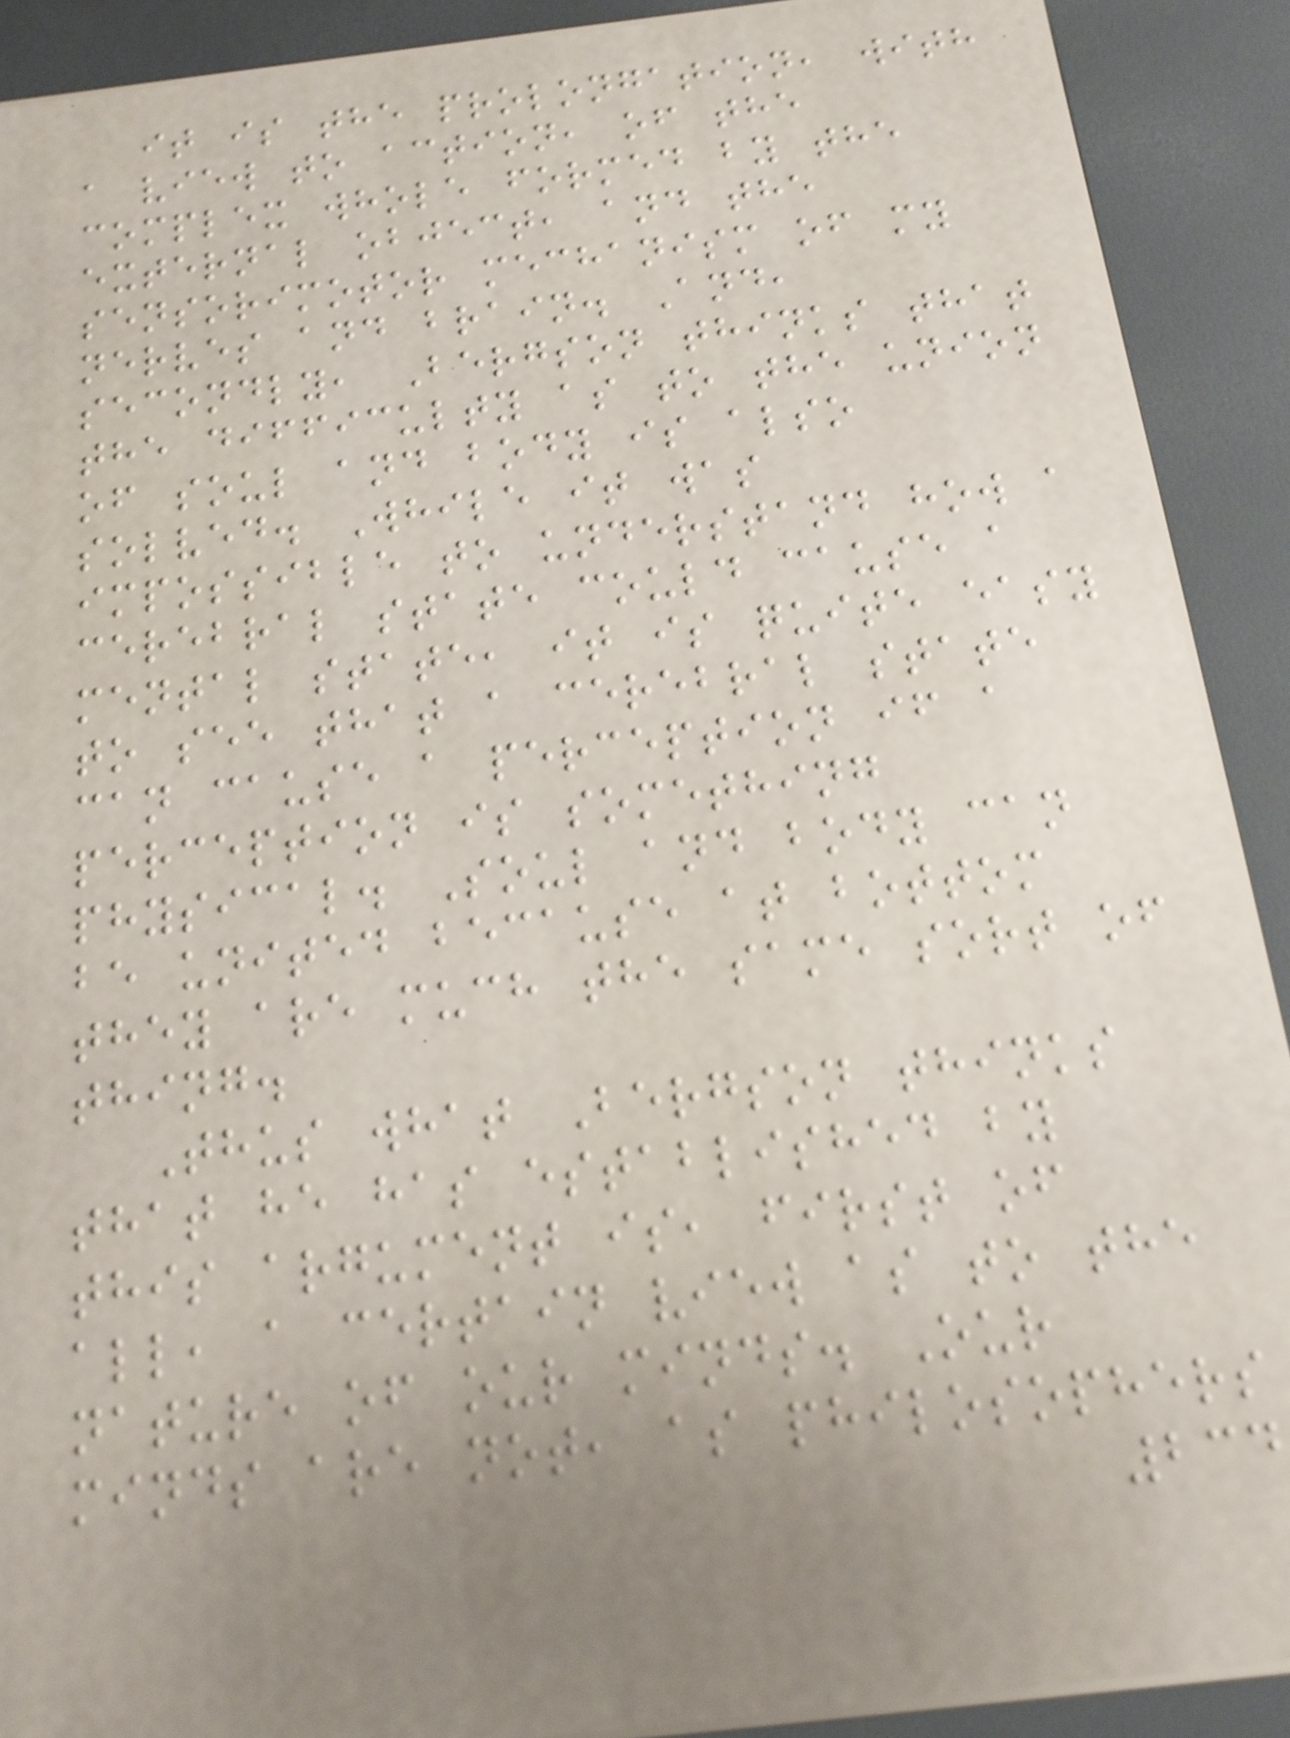it is the prolongation, with
a view to action, of the
complex whole formed by the
external object, and the
sensorimotor mechanism of my
nerves and brain. And,
secondly, Bergson thinks that
the difficulty as to the union
of soul and body is also
solved. While it was
impossible to understand how a
cerebral state could cause a
mental state, it is quite easy
to see that a cerebral state
can cause a perception if a
perception is something
physical. Soul and body can
be united because at bottom
they are much the same sort of
thing.
Thus what Bergson thinks
that he has established by
this argument is, first of
all, a certain view as to the
nature of our minds. Our
minds are not, as philosophers
234
